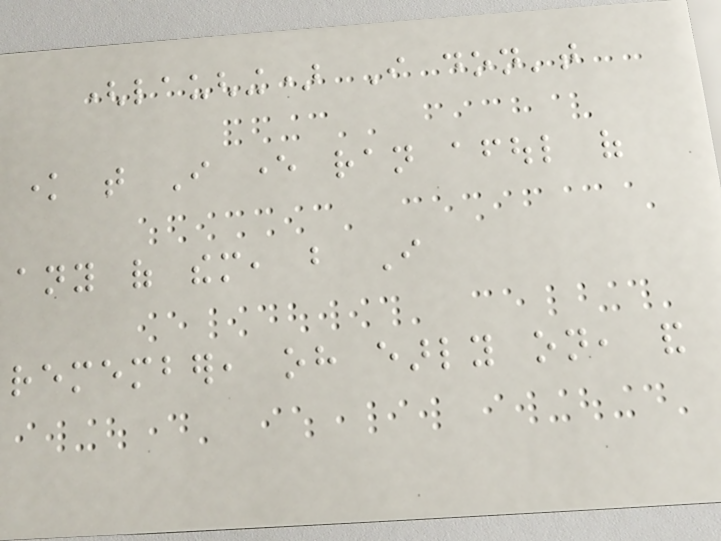(laughing) I don't
know that I ever ran afoul of
any of them, but I
remember, oh early on, and
